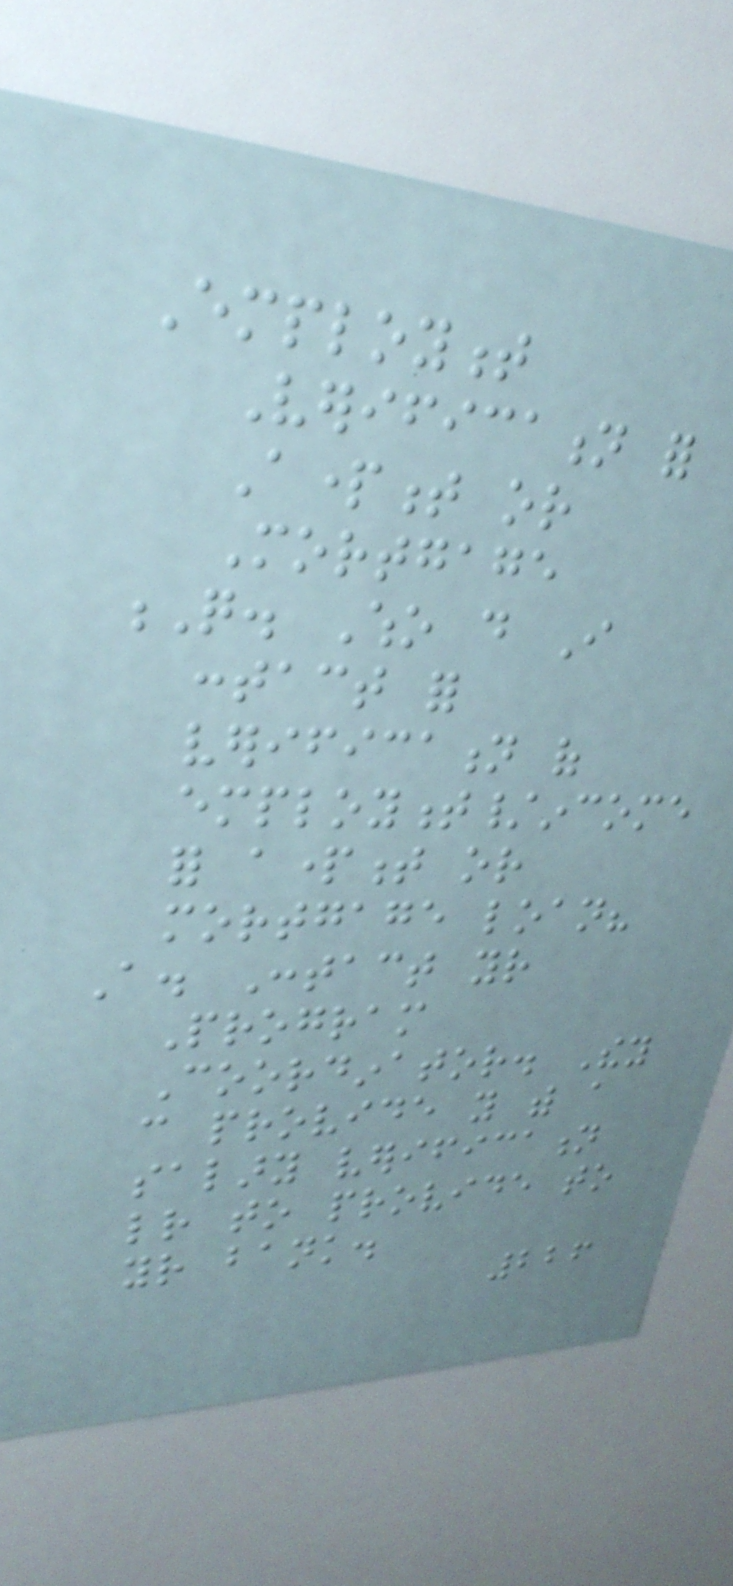Employment
Verification for
Apartment or
Mortgage
Q. Who do I
contact for
verification of
employment/income
for apartment or
mortgage loan?
A. Contact your
Program
Coordinator. They
can provide you with a
salary verification
letter to provide to
your bank.
226
